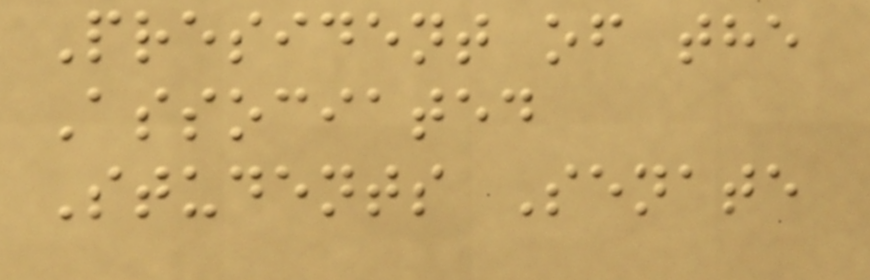President of the
Associated
Students Senate
